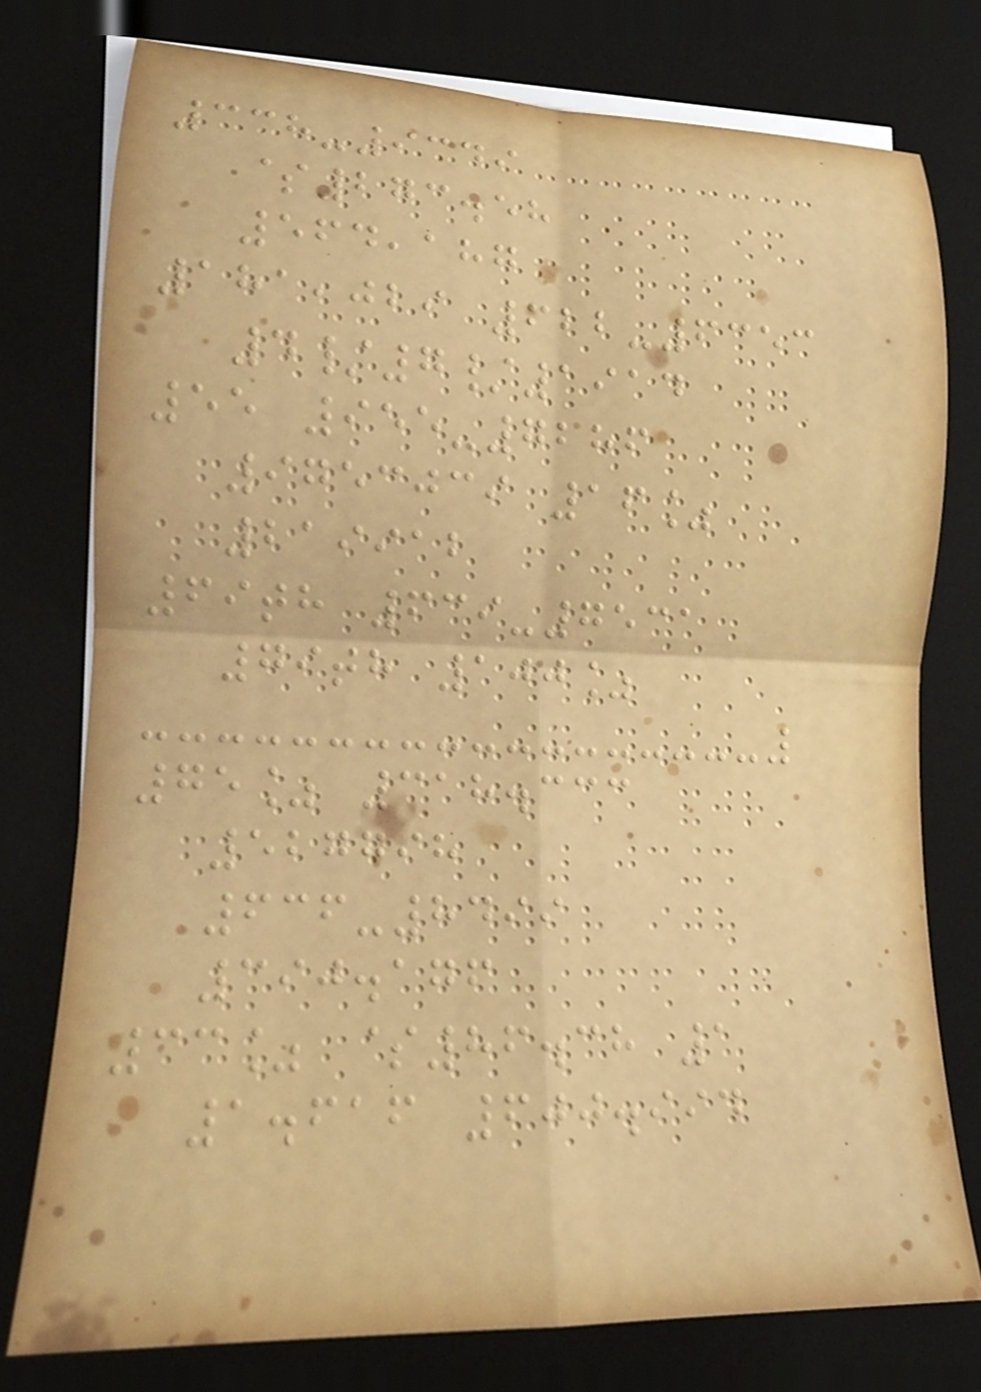338-9349
$273.58
564,187
181,029 622-6353
4/7/1914
55 955-7286
9753039 16%
219912
69th 639-7531
79th 100%
75% 318.333
527798
636-8499
390.176
33% $86.38 1
1.616 600.994
